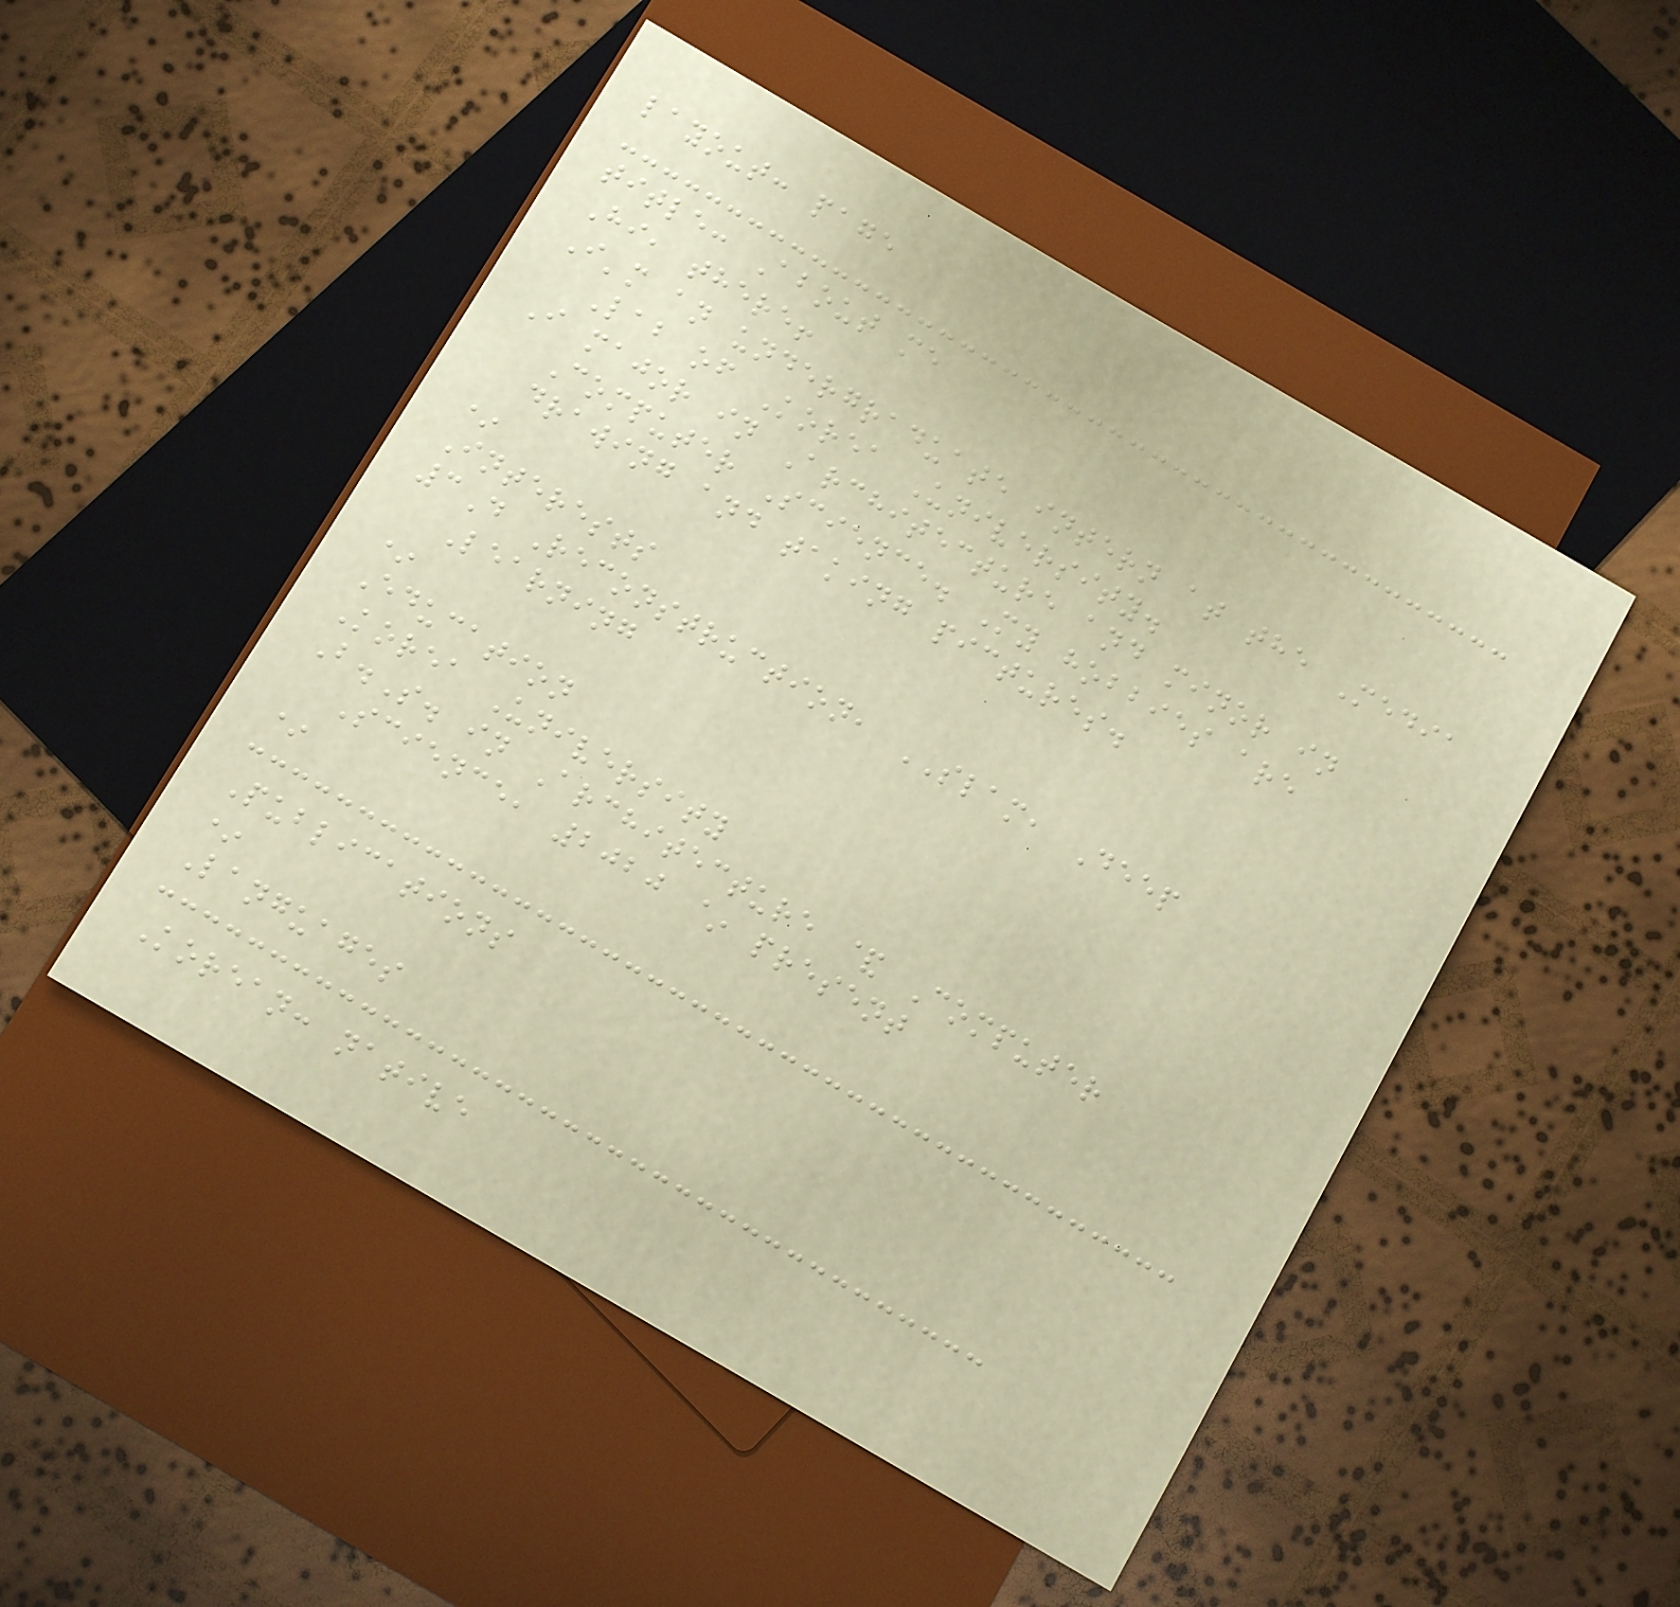layout: page
title: About me
Hi, there!
I'm an undergraduate intern at the Media
Lab of Korea University.
I major in Architecture and minor in
Computer Science. My hobbies are
drawing and taking pictures.
*
Interests
3D Reconstruction, SLAM, Deep
Learning
*
Education
Korea University
B.S. in Architecture & Computer
Science, 2020 ~ present
*
Publications
*
Languages
Korean: native
